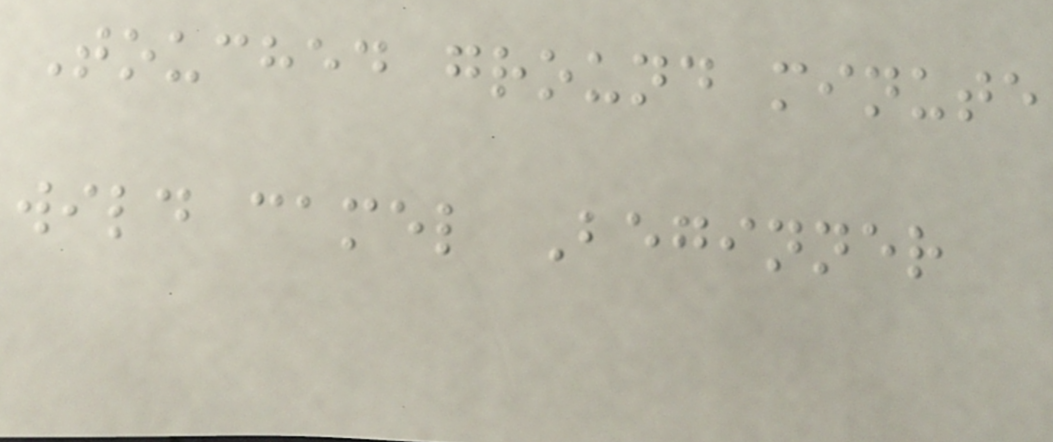Touched ground minute
wild camel Beginner
